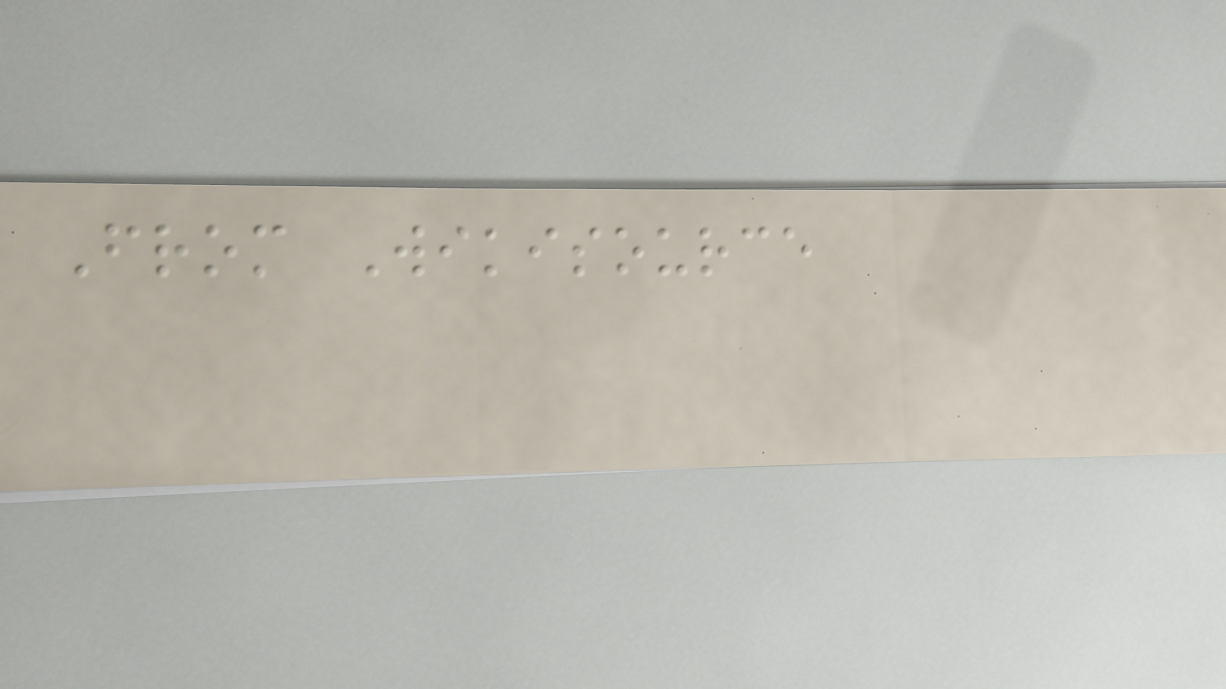From Wikisource
